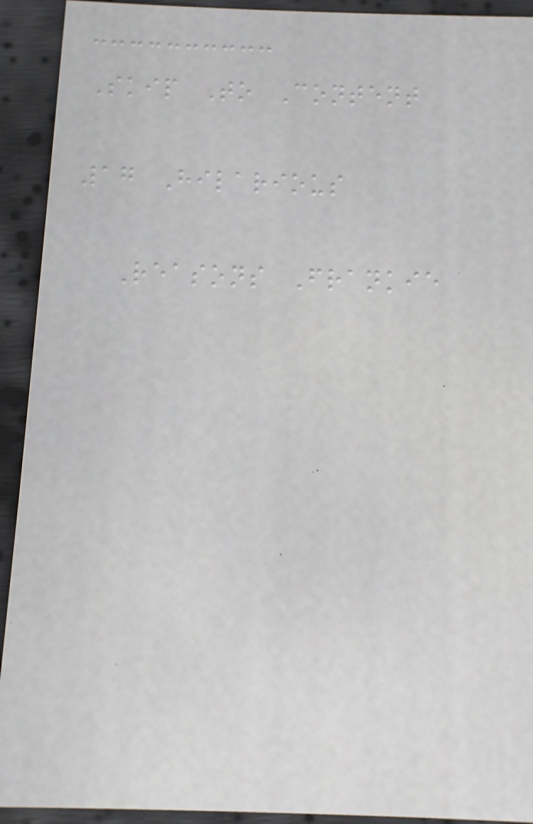Skip To Content
17 Hilarious
Reasons Frankie
